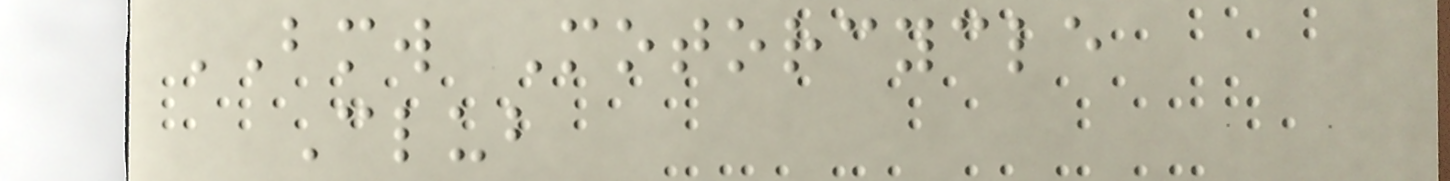BMW Motorcycle
Club
